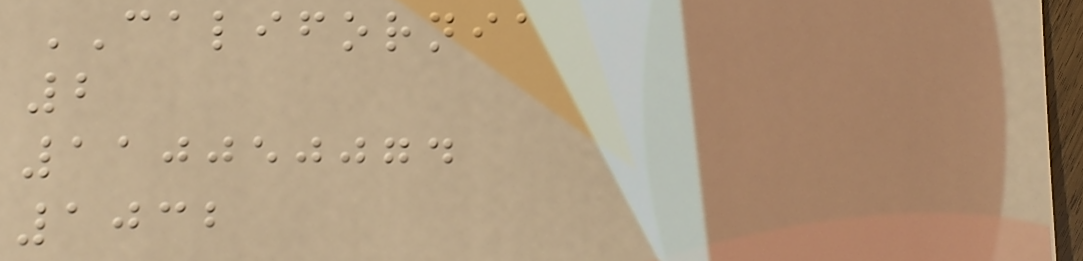CALIFORNIA
2
110050074
1032
